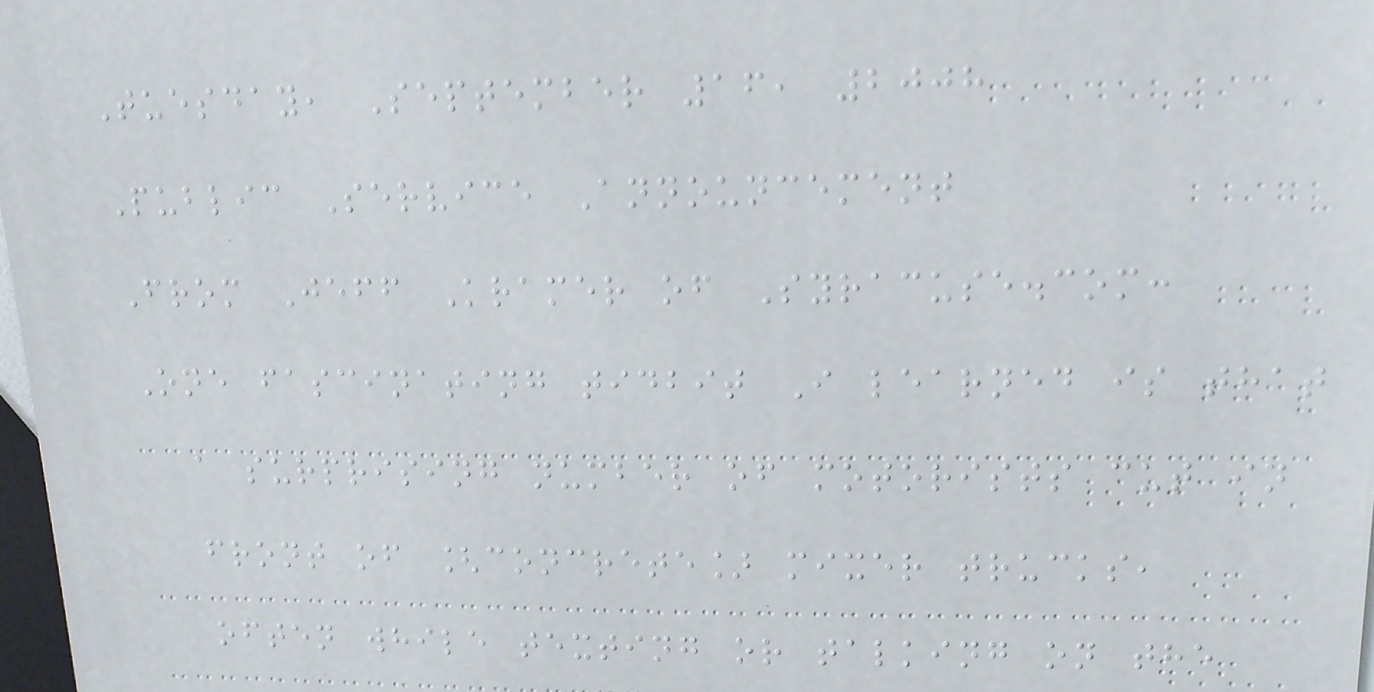Tuesday, September 16, 2008
Public Service Announcement
From Jeff Kramer of Syracuse.com:
One fascinating tidbit I learned is that
a surprising number of motorists cut in
front of [concrete] mixer trucks,
often while texting or talking on the
